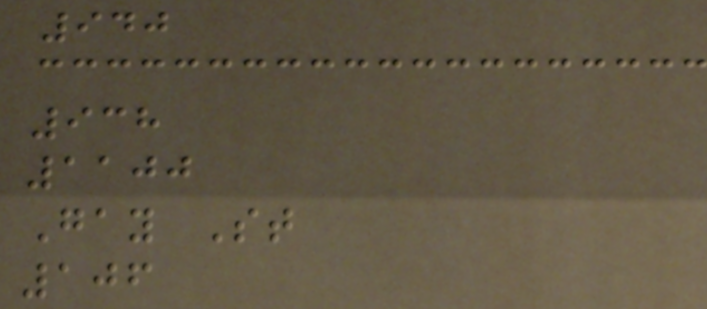940
938
1100
Gay St
106
